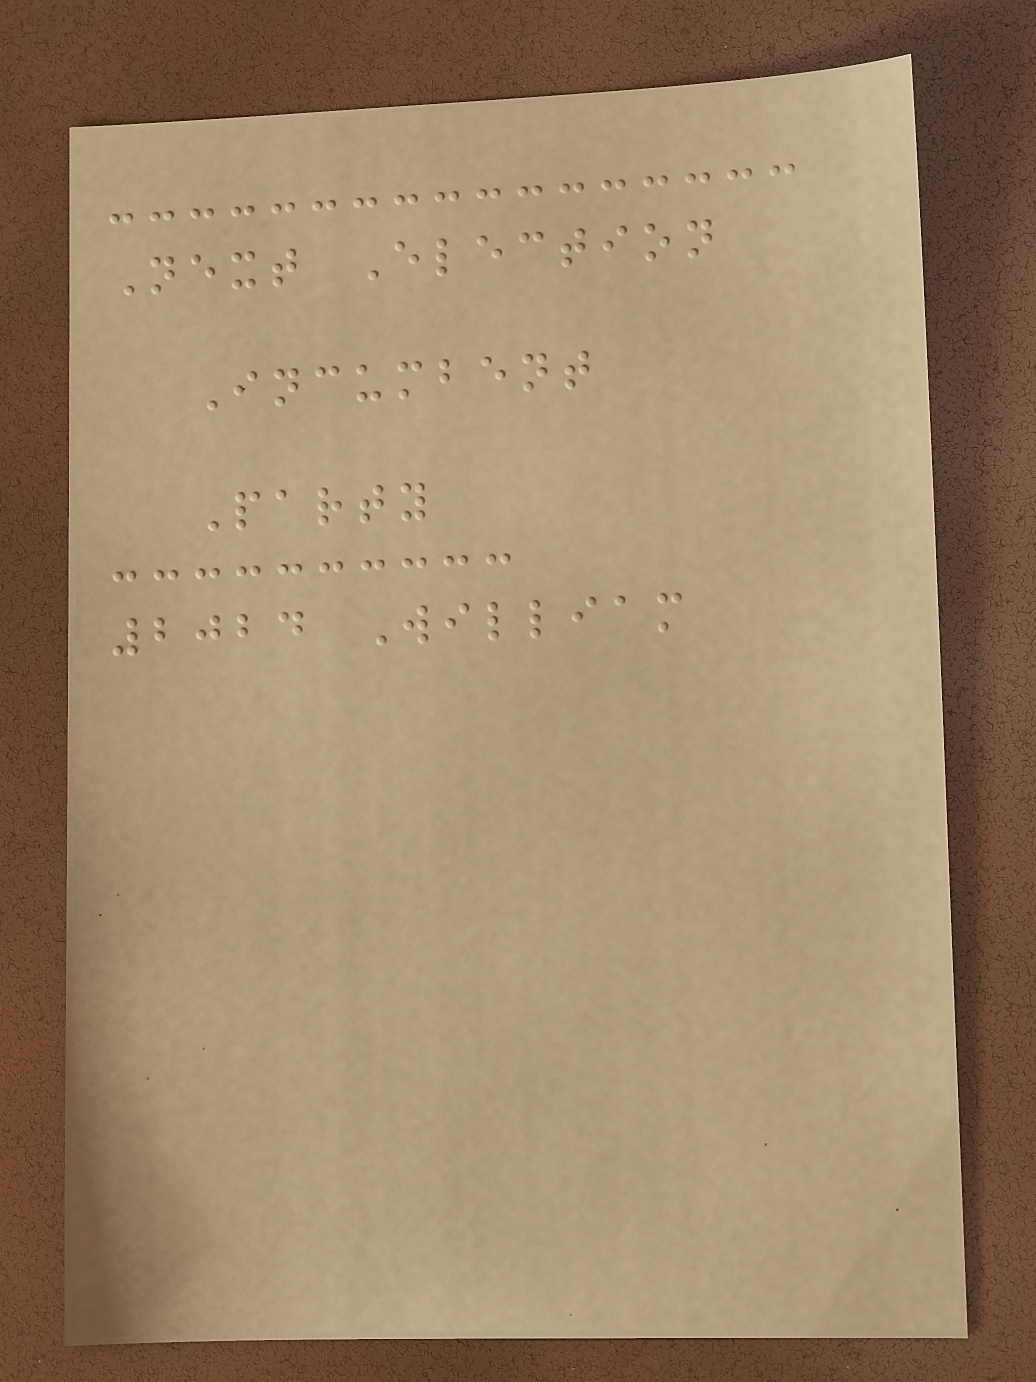Next Election
Incumbent
Party
2024 William
